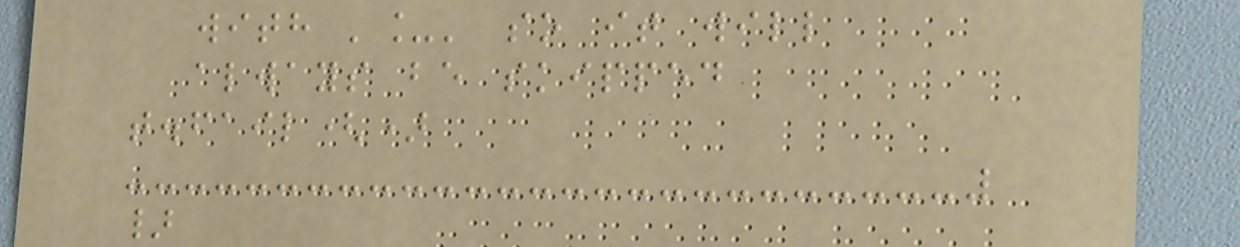with '_' so it will
always be skipped
t.fail()
}
